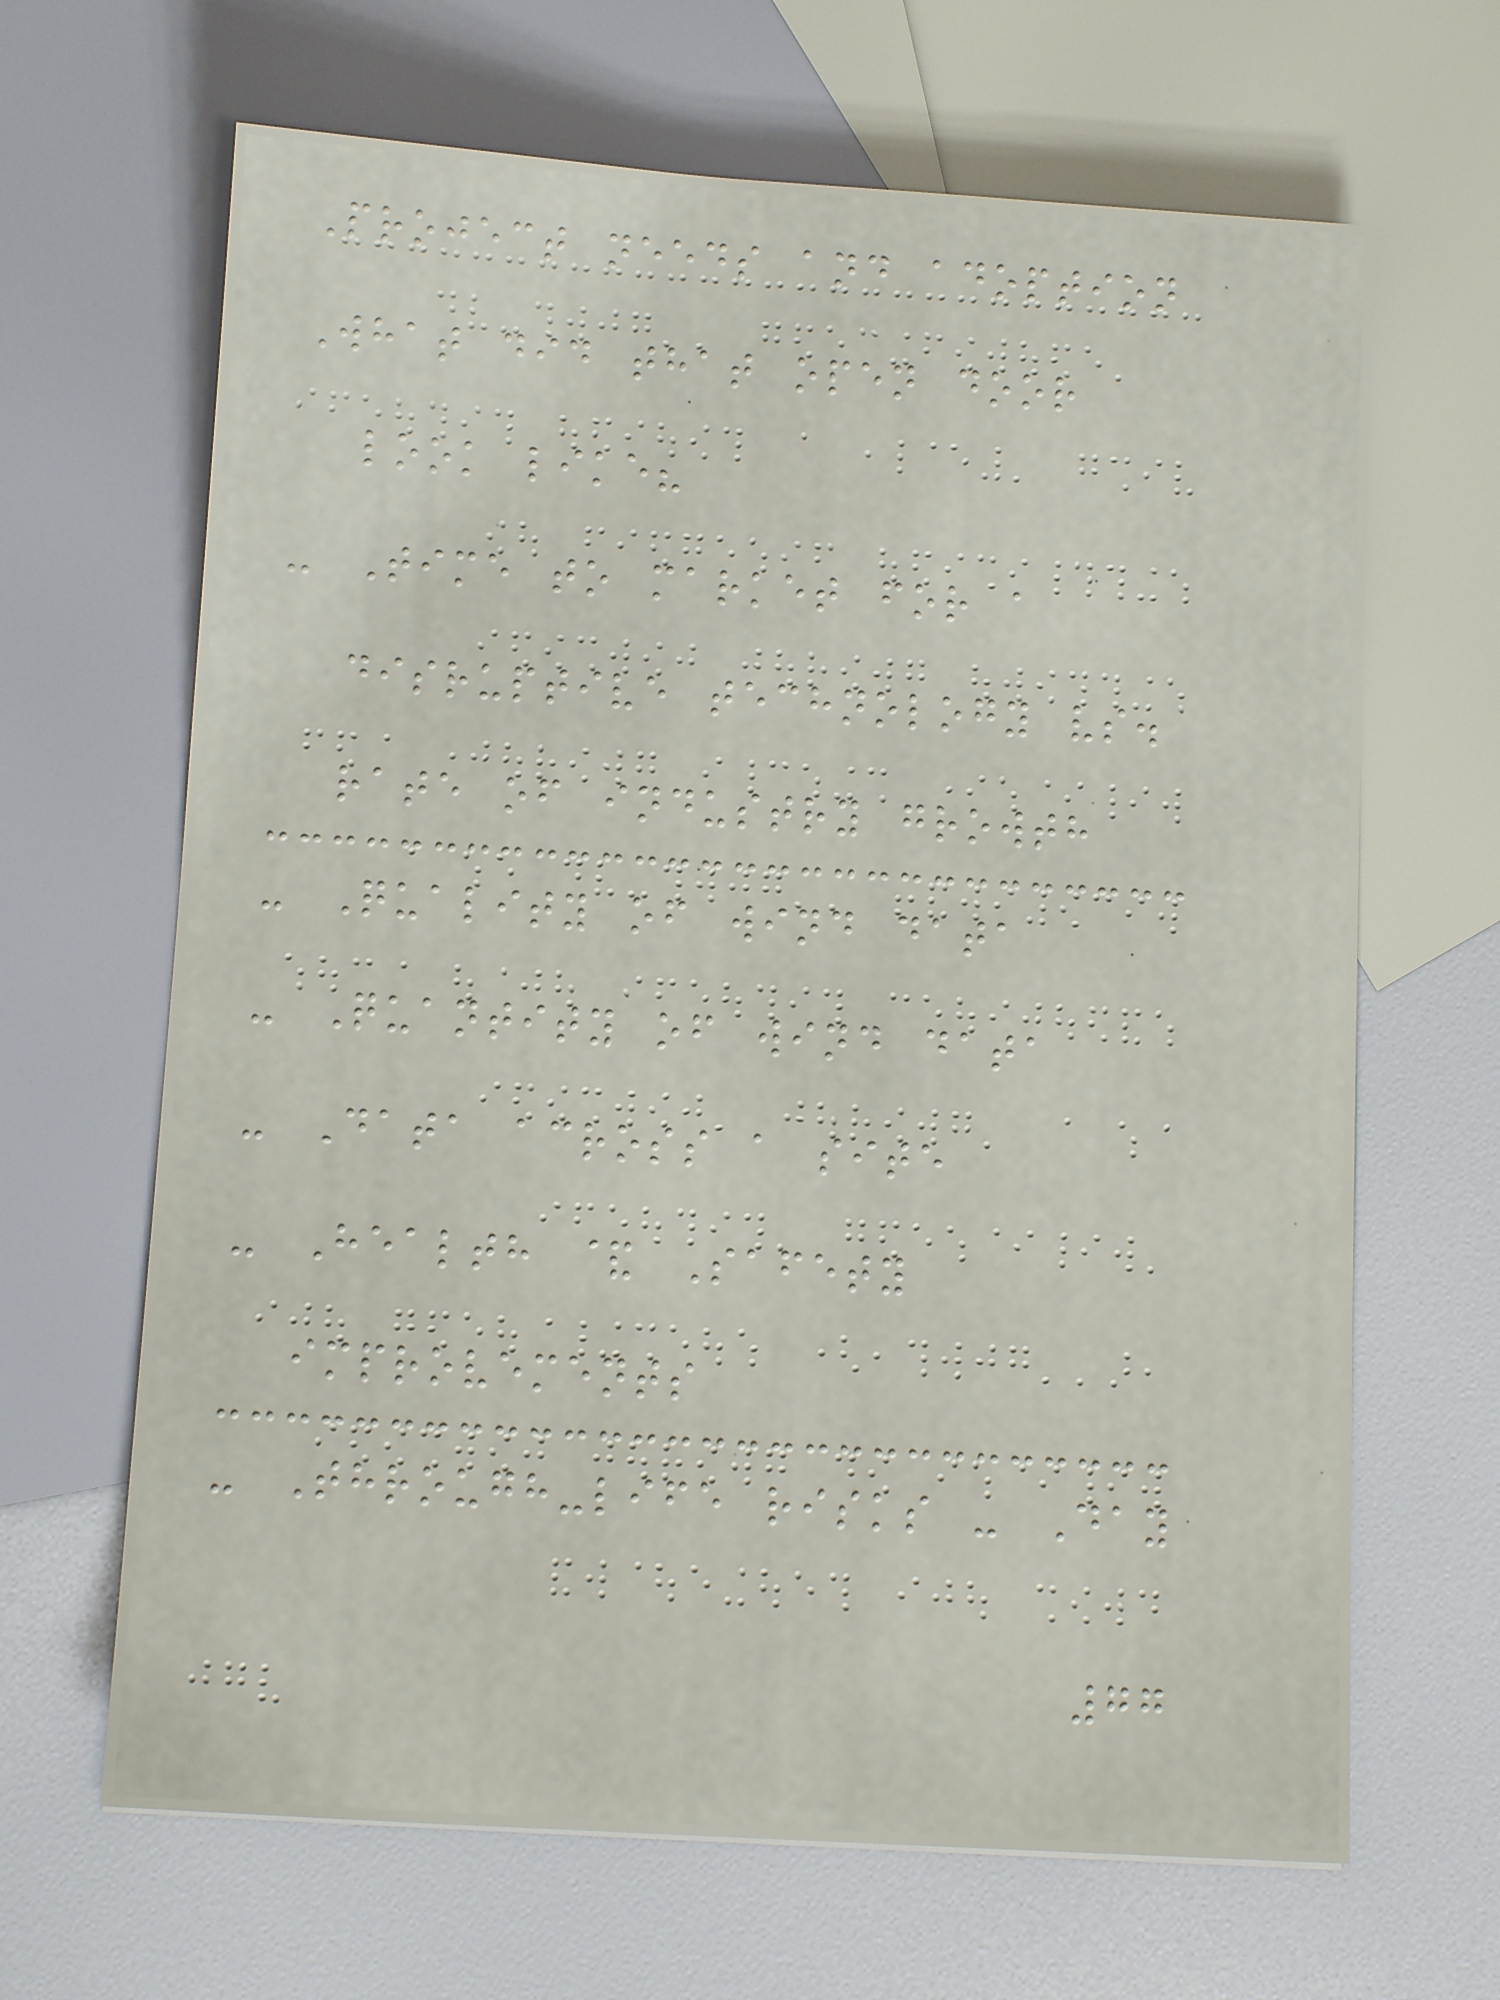Project needs and adoption
What did that open door
look like?
- Time to market for a
disruptive technology vs.
rate of industry growth
- Quality of wind data
- Quantity of wind data
- Data across a site
- Health & Safety
improvements
- Through-life risks - Day
77
